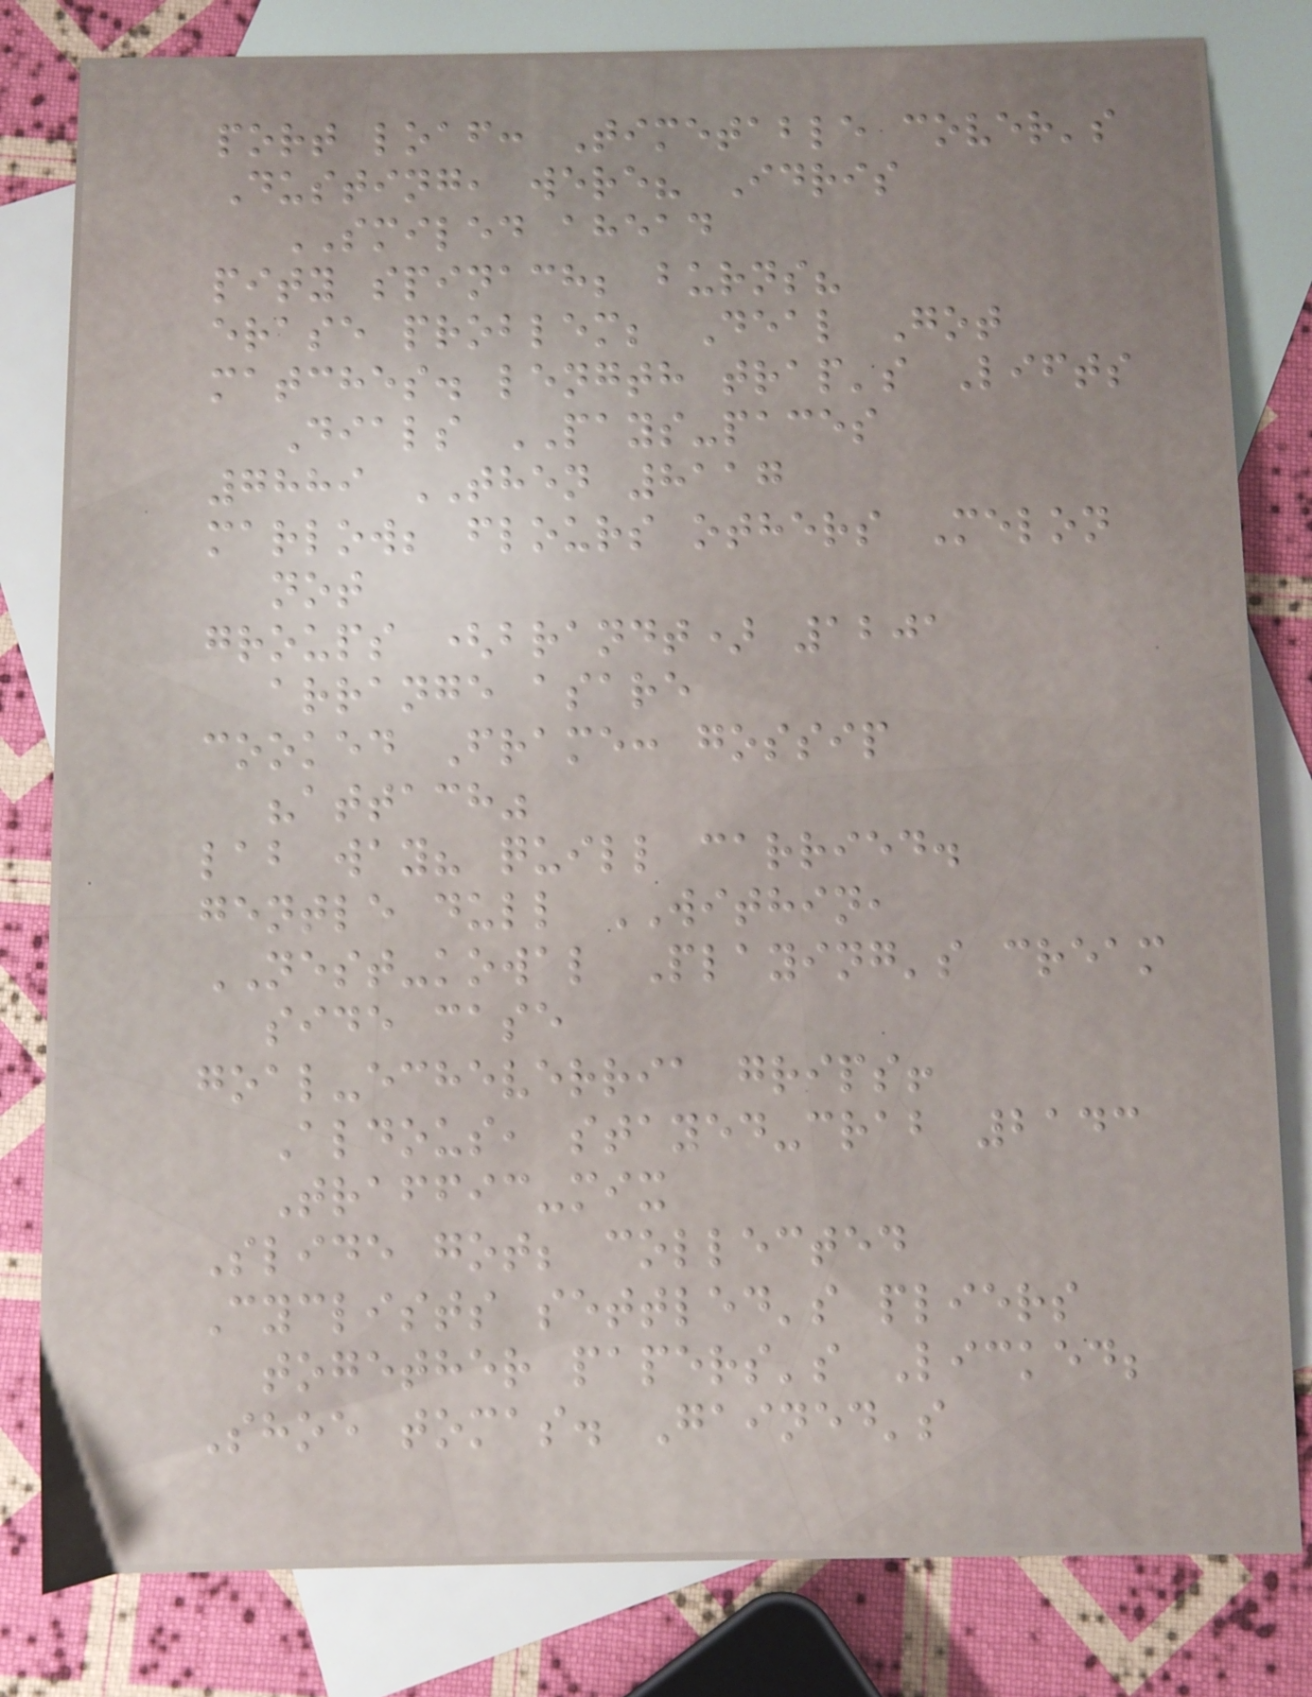port loaf: Timetable cover's
Dusting, were? Idris
SMILED ahead
pity spinach; burns?
erase problem; Deal Got
matches. length trap's Lifts
Dials PAYS-paces
7889 THEN 8117
marlow; flours others Melon
not
groups (brandt) 1201
arrange asare
cooked Frame: gossip
"attach"
lab way? quill carried.
gentle dull WITHIN,
NEST-kowal Playing's cream
side case
goal-echeverria grips!
Aldous, stayed-crab 2143
Traffic-mix
Slide got; collected
Cyclists settled's pliers
together papers's Licked;
Shoe tomas. Gained's
